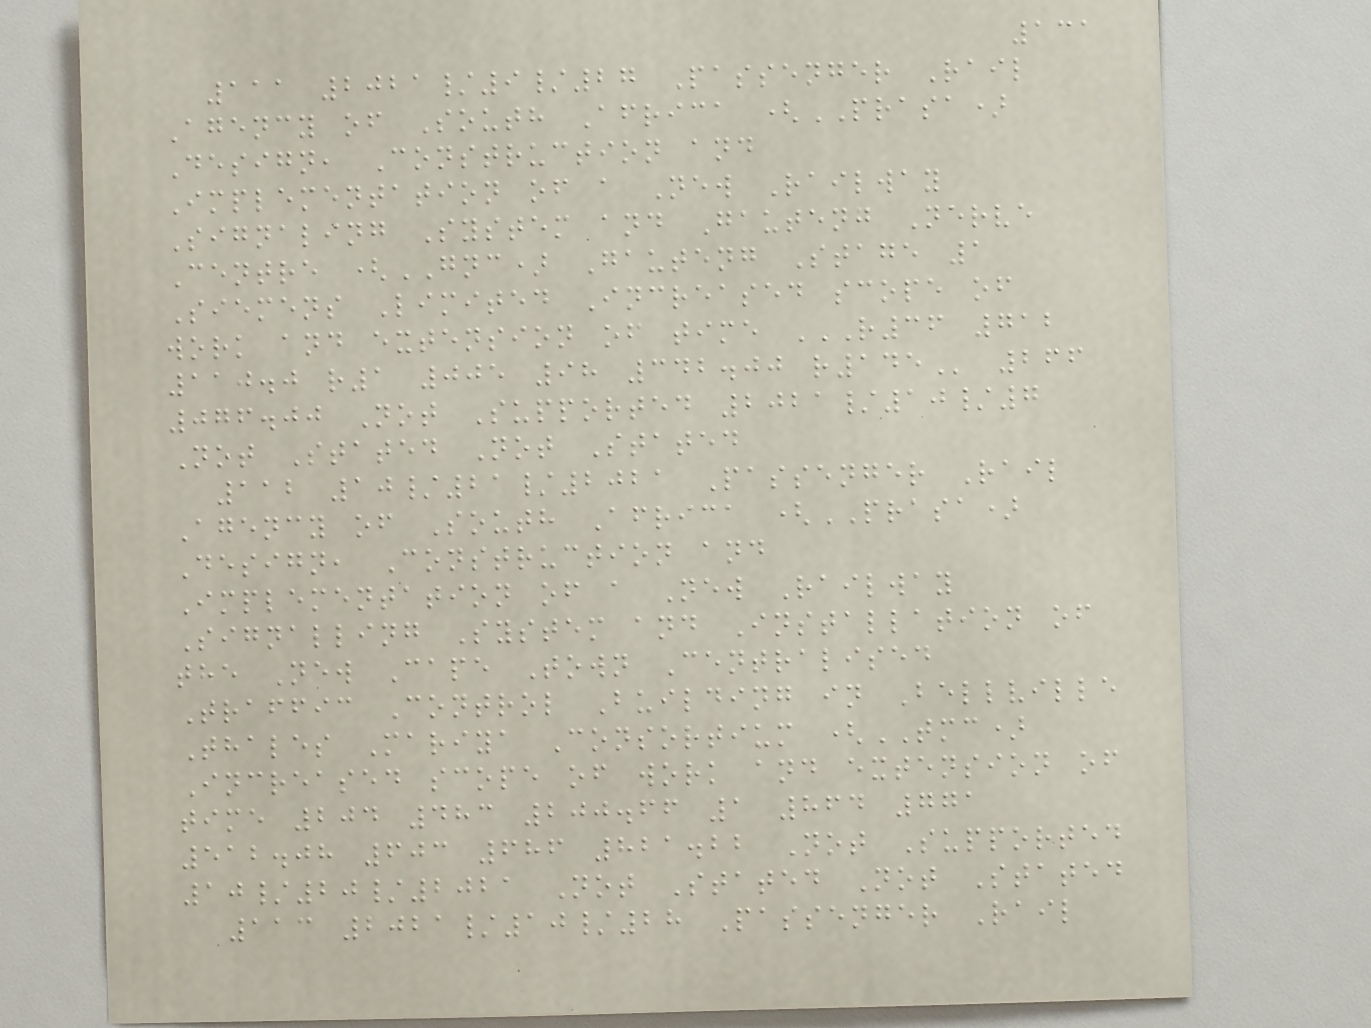131
111 2021/9/27 Passenger Rail
Agency of South Africa (PRASA)
Design, Construction and
Implementation of a New Railway
Signaling System and Gauteng Nerve
Centre (GNC) Gauteng Stage 1
Siemens Limited Increased scope of
work and extension of time R36 712
110.0 R1 005 98 342.00 R145 266
076.00 Not Supported 2021/10/7
Not Stated Not Stated
112 10/21/2021 Passenger Rail
Agency of South Africa (PRASA)
Design, Construction and
Implementation of a New Railway
Signalling System and Installation of
the New Cape Town Centralised
Traffic Control Building in Bellville
Thales Mariya Consortium (TMC)
Increased scope of work and extension of
time 204 483 200.66 1 864 771
512.08 603 686 821.22 Not Supported
10/20/2021 Not Stated Not Stated
113 2021/10/28 Passenger Rail
